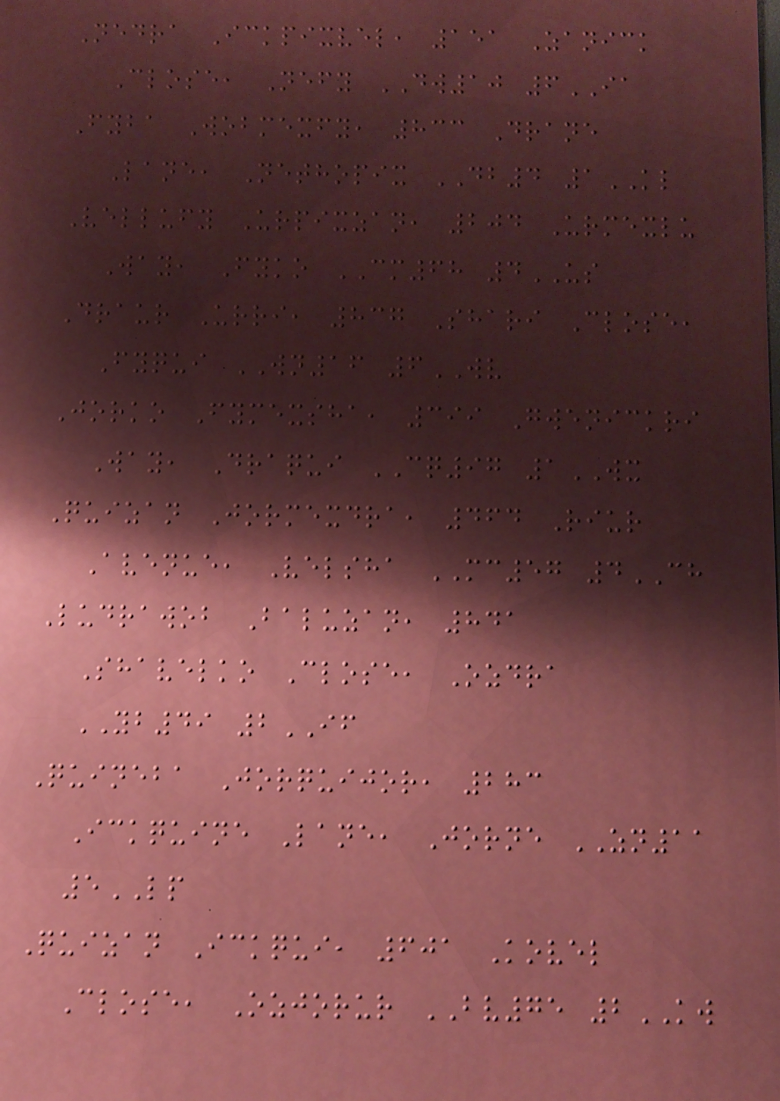Nedra Ickpixvel, 151 Zanick
Close, Nefy DW10 6IA
Fyba Wobmexfy, 833 Drane
Lane, Nethopix DB4 1KL
Vellufy Urpixzan, 204 Urmexlu
Way, Fyko CM68 4US
Draur Urri, 837 Shari Close,
Fyqui WN16 6WV
Jorko Fymexsha, 399 Gwenickri
Way, Draqui CQ97 1WX
Quizan Jormexdra, 464 Riur
Avenue, Velsha MC57 4CH
Ludrawob Baluzan, 841
Shavelko Close, Ozdra
YB49 2IF
Quineba Jorquijor, 283
Ickquine Lane, Jorne ZN11
5LP
Quizan Ickqui, 601 Kovel
Close, Ozjorur BV75 2KW
